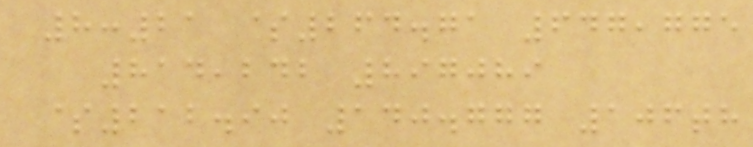8:21 $264.71 647,775
814,242 897089
$212.90 140.777 106th
